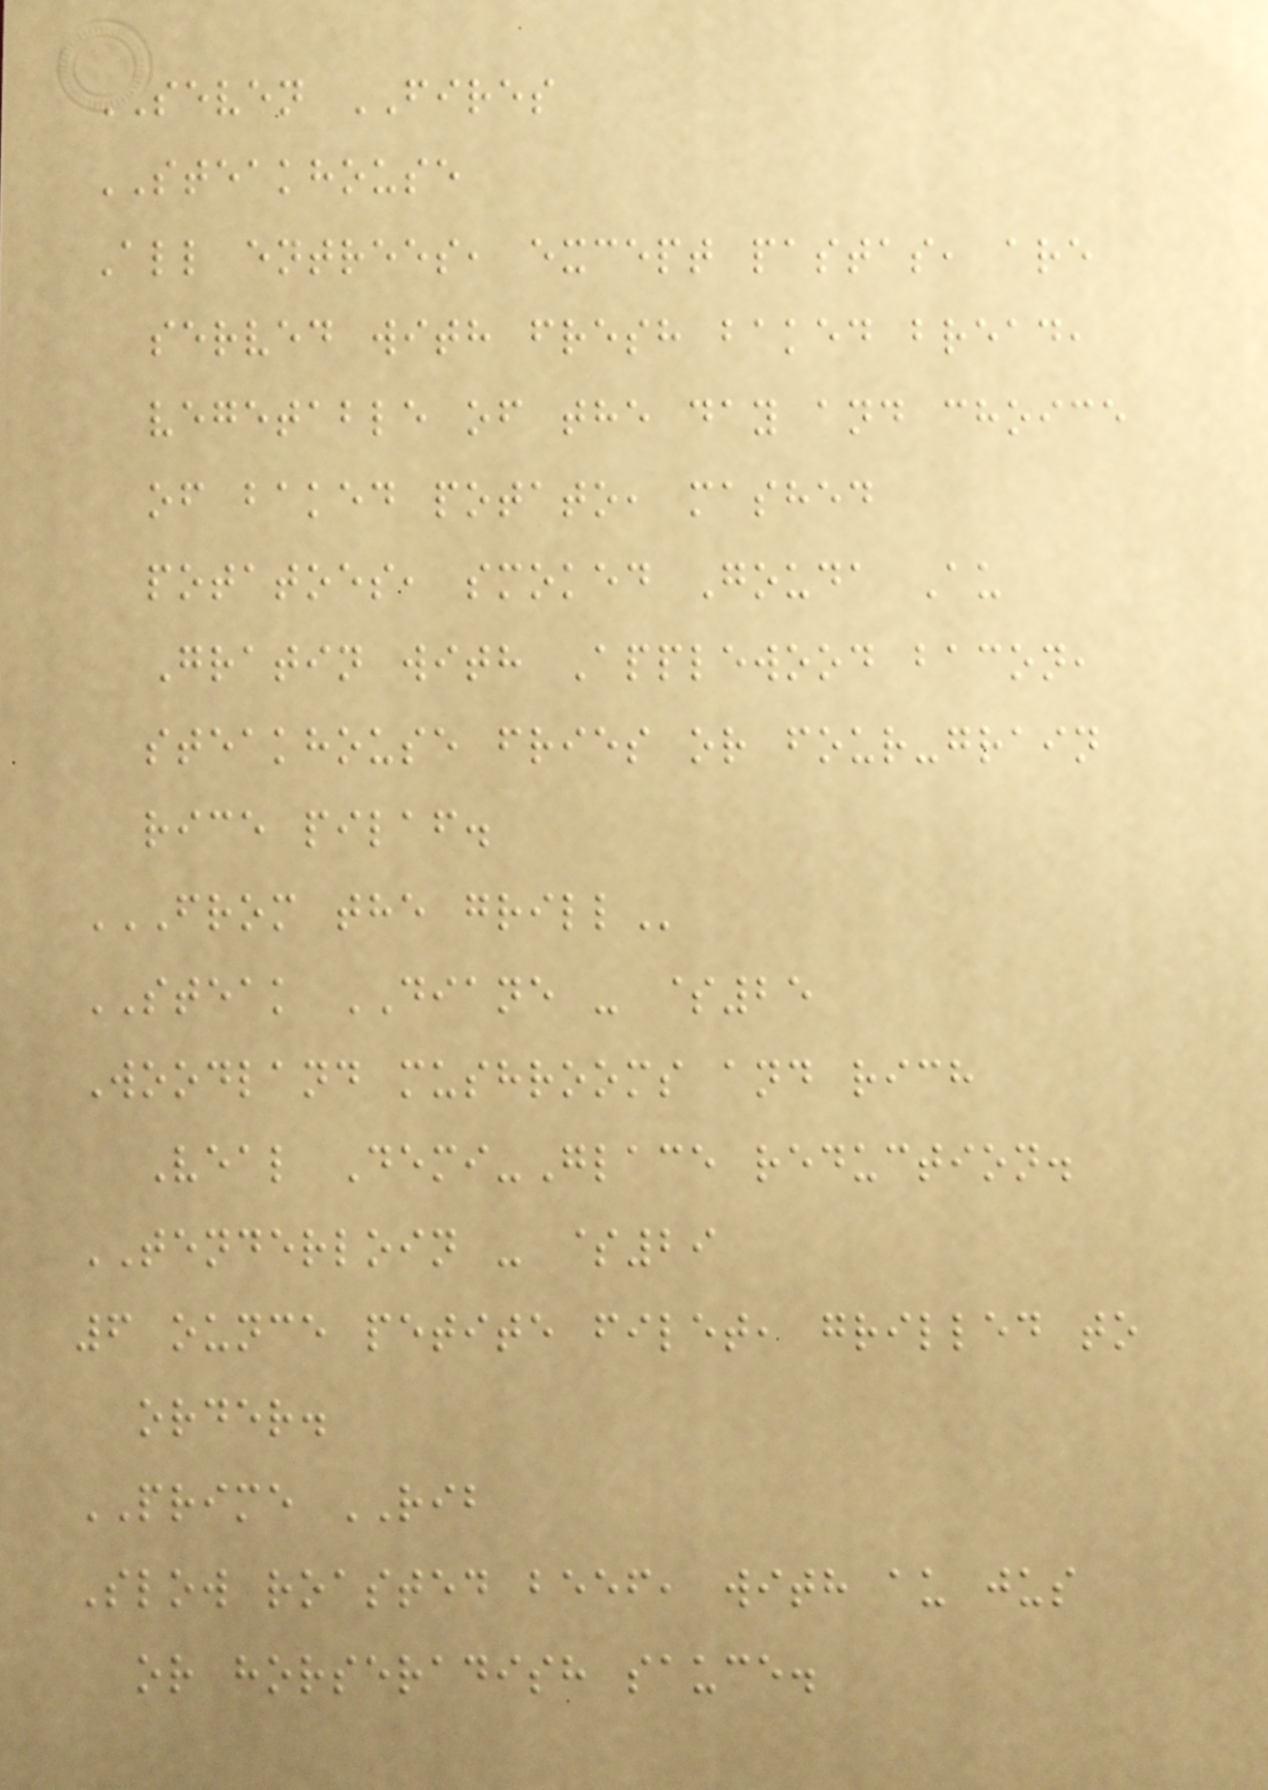SEVEN FIRES
STEAKHOUSE
All entrees, except pastas, are
served with fresh baked bread,
vegetable of the day and choice
of baked potato, mashed
potatoes, smoked Gouda Au
Gratin with Applewood bacon,
steakhouse fries or four-grain
rice pilaf.
FROM THE GRILL
STEAK DIANE - $25
Woodland mushrooms and rich
Veal Demi-Glace reduction.
TENDERLOIN - $29
6 ounce petite filet, grilled to
order.
PRIME RIB
Slow roasted beef, with au jus
or horseradish sauce.
